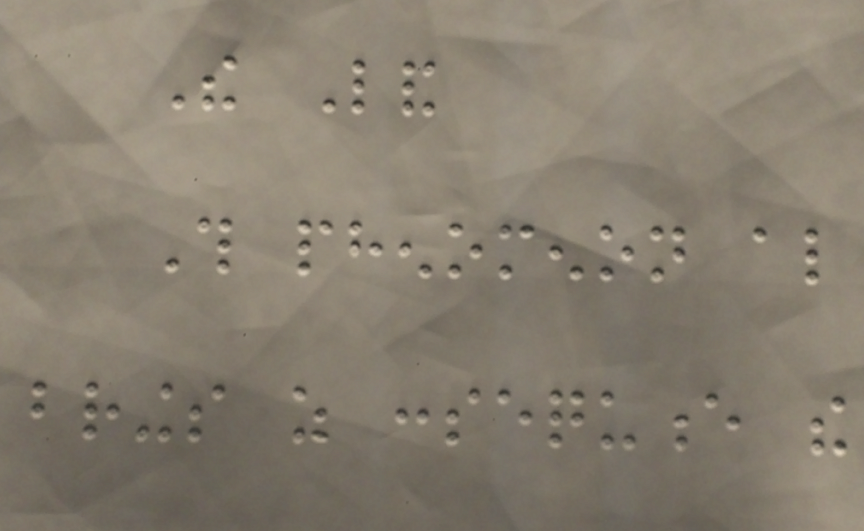The Land
This phenomenon also
brings as consequence the
